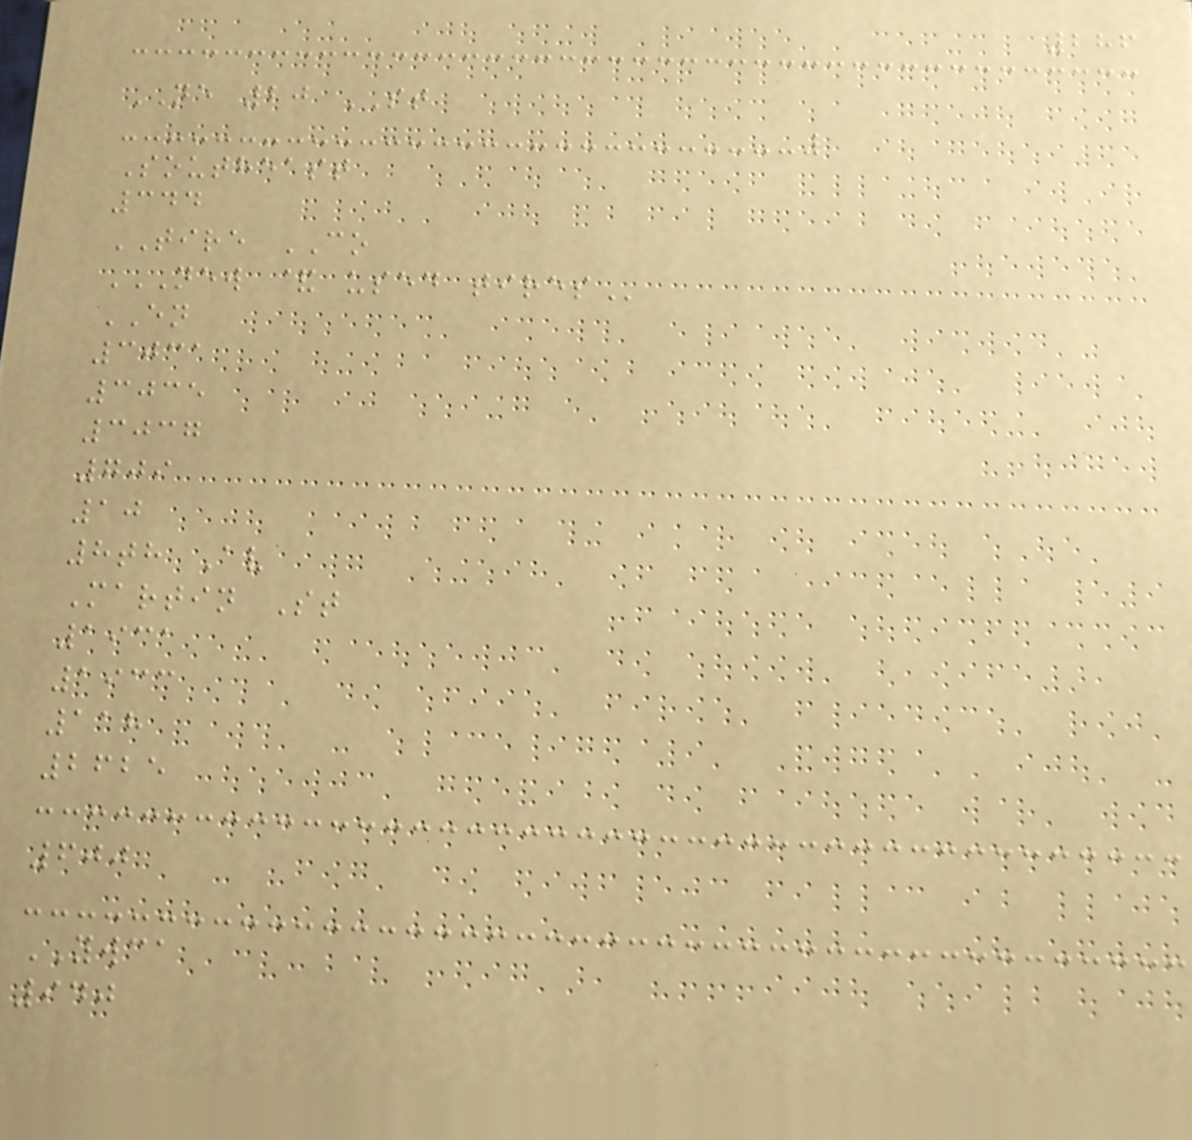286
NE 20 ST
Southeast
344
TIRE CO
NEW & USED TIRES
EN
3031
3035
3037
709
10
8th Av
Martin St
1931
1933
118
2625
600
YWCA
940
